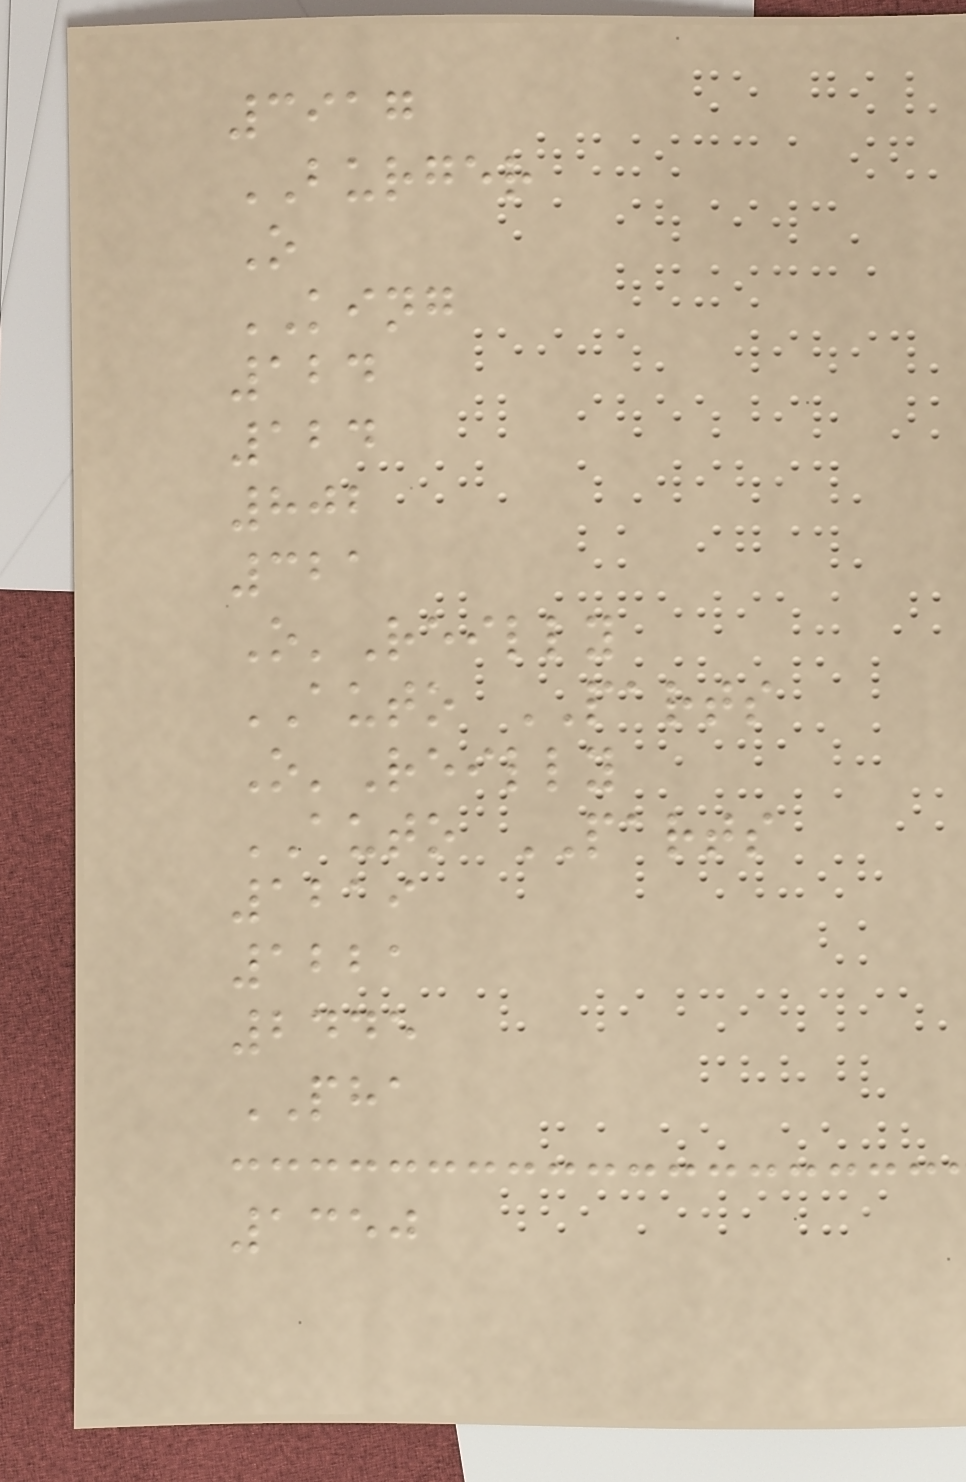3917
BURGER
O
KING
124
124
802
321
O'Reilly
AUTO PARTS
O'Reilly
AUTO PARTS
1219
1221
2445
PHA
1350
